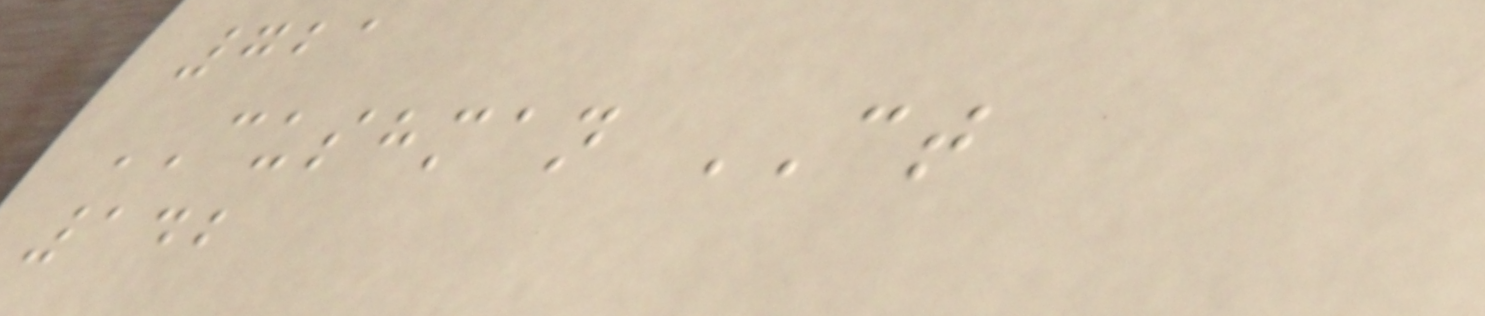721
CUSHMAN CT
142
